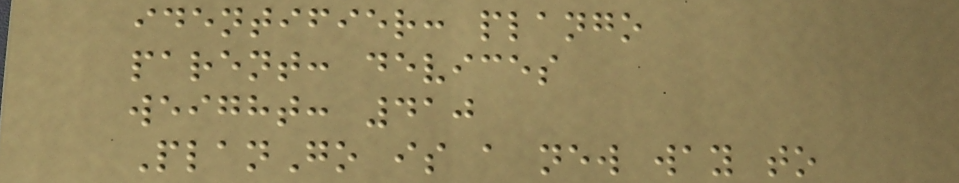identifier: plango
parent: devices
weight: 410
PlanGo is a new way to
